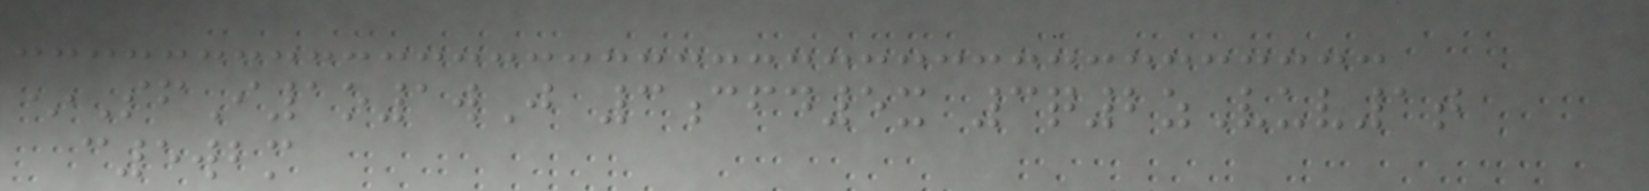*SfI1o1wJ 3cfd5x 3q2zVuv1t
c5wbm
